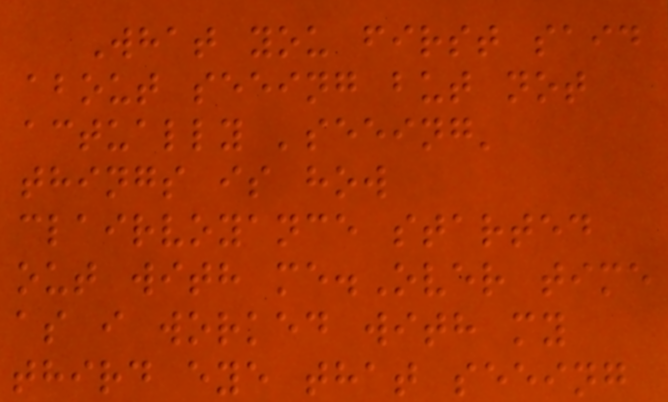What you first said
about seeing but not
actually 'seeing'
things is how
clairvoyance started
out with me.Over time
as i worked with my
third eye that seeing
